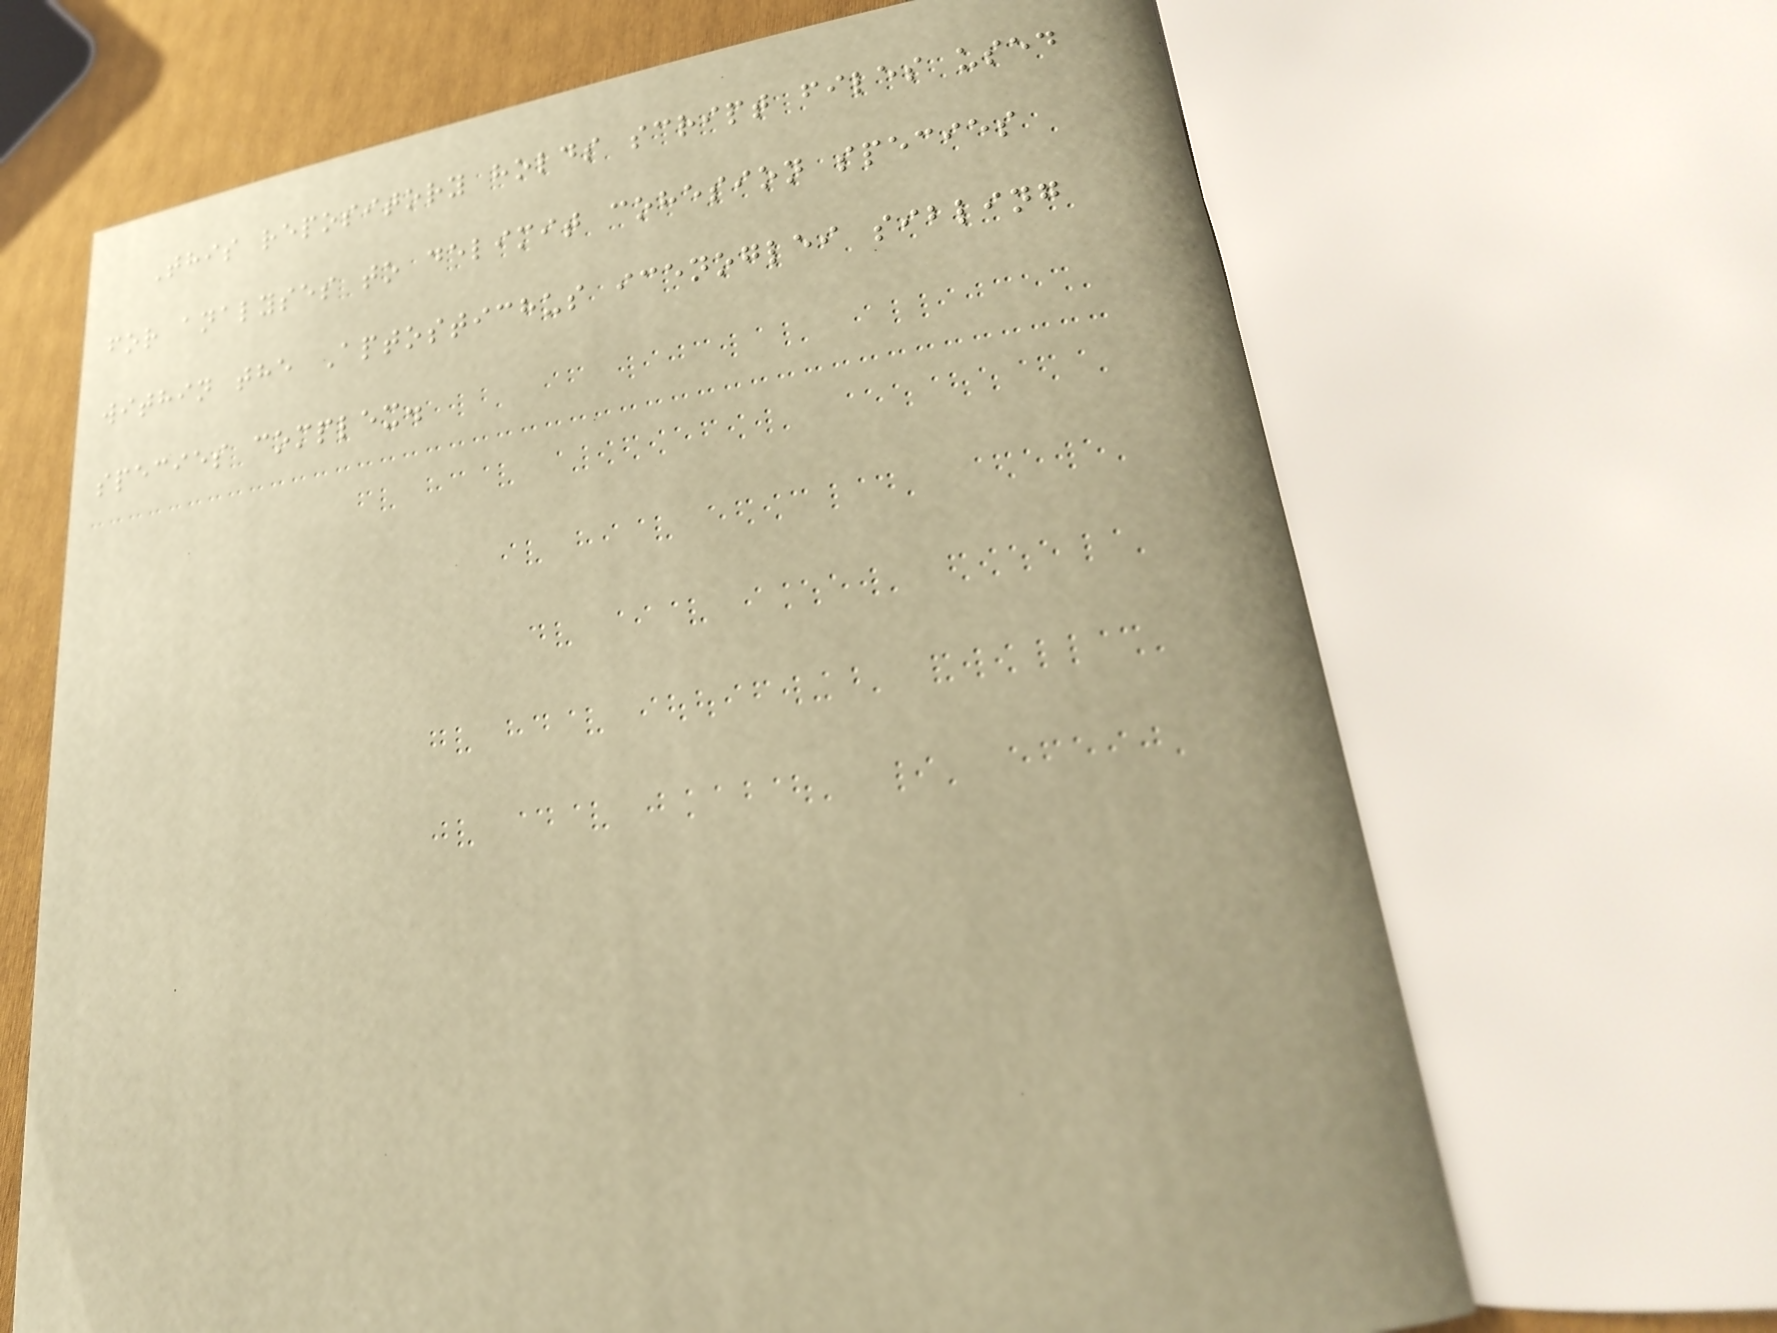This repository holds script files used
for analyses to delimit cohesion species
within the Aptostichus icenoglei sibling
species complex.
